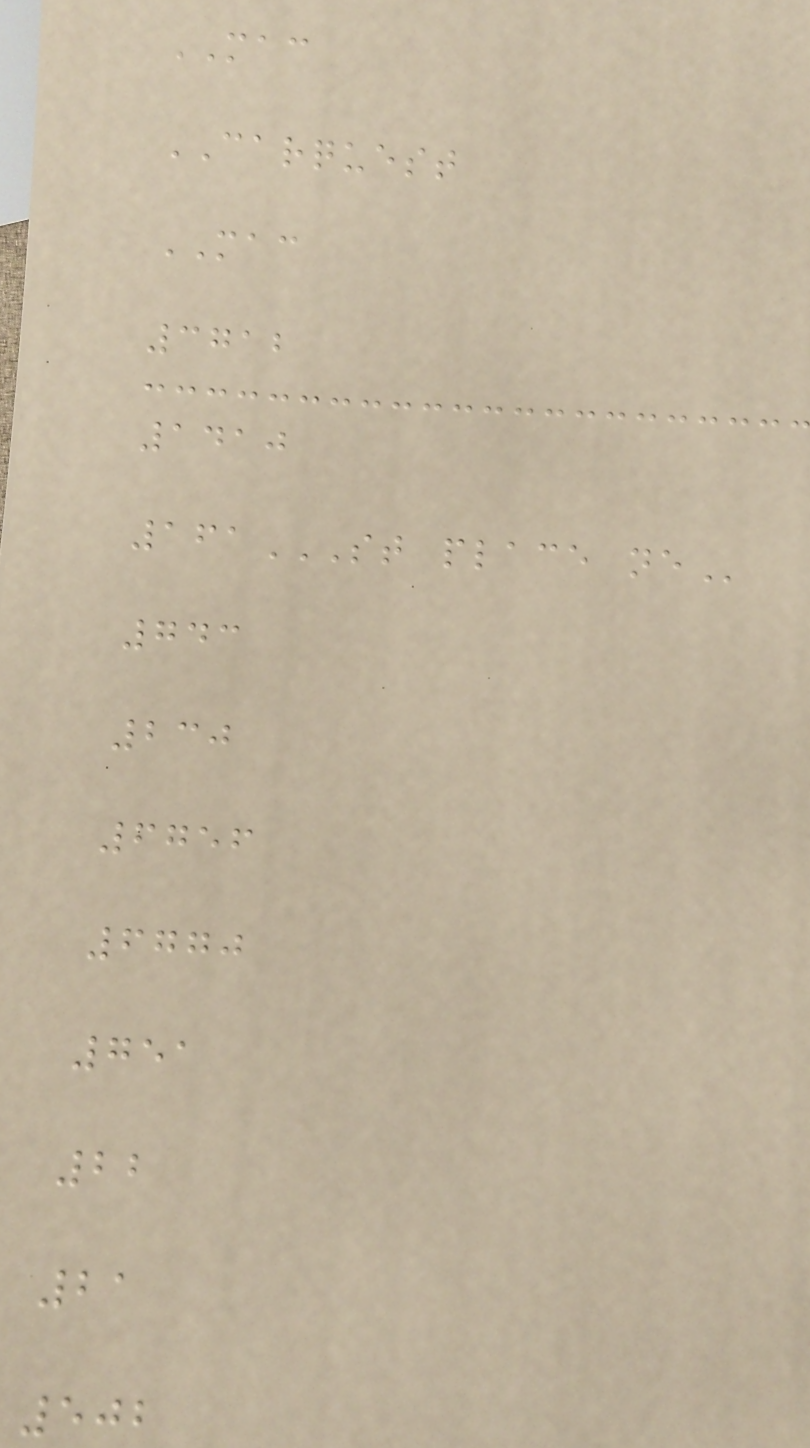MAC
CARQUEST
MAC
3712
1410
161ST PLACE NE
743
230
6756
6770
751
22
21
502
